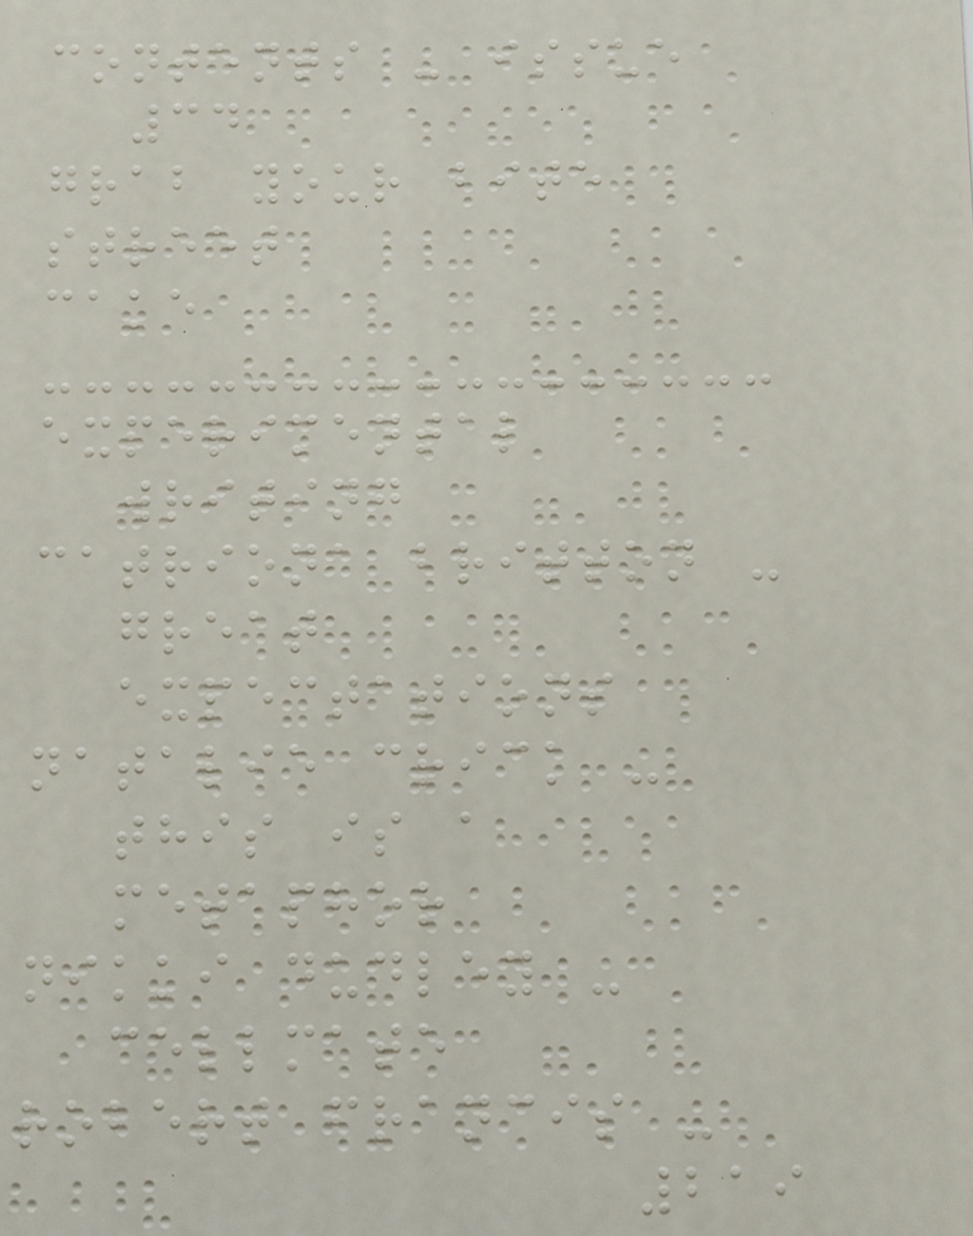contents - issue
34
grab your bite
street
cake
experimental
writing
catriona britton -
great
expectations
natalie crick -
this is a
metaphor
nikki dudley -
cellmate
robert francis -
219
